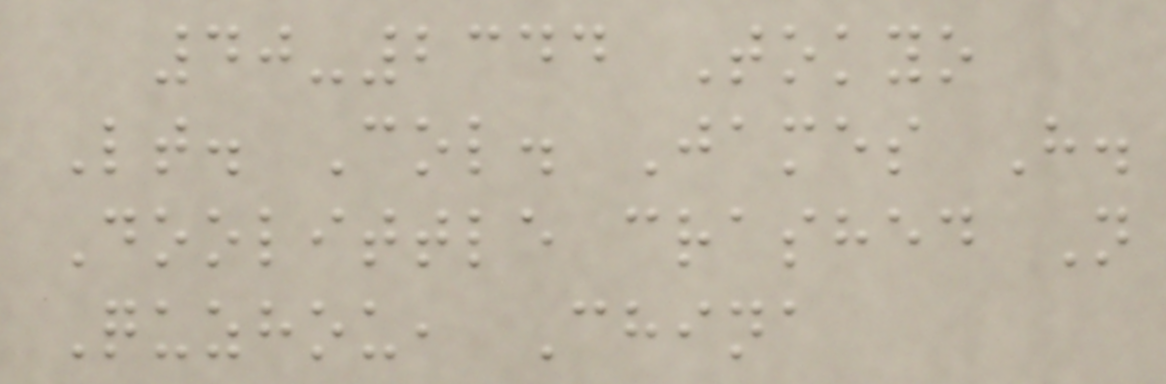40-2344 Tokyo
Lt. Col. James H.
Doolittle crashed N
Quzhou, China
